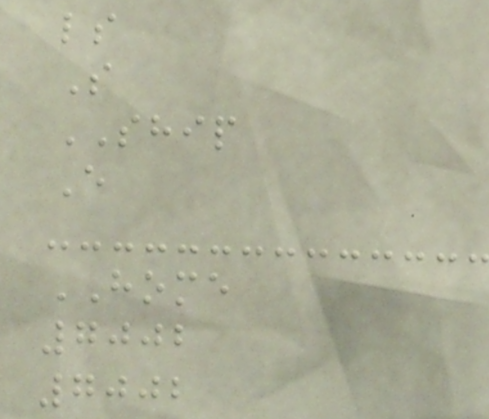ls
S
SHIP
E
HOME
7002
7002
